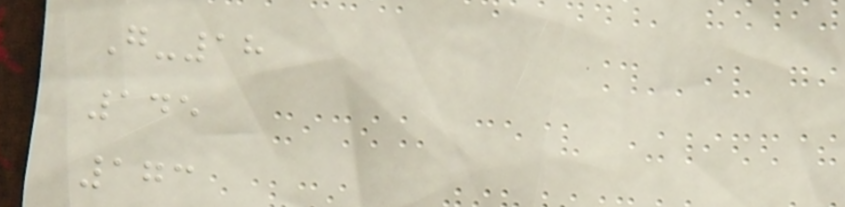G-18
145
173
